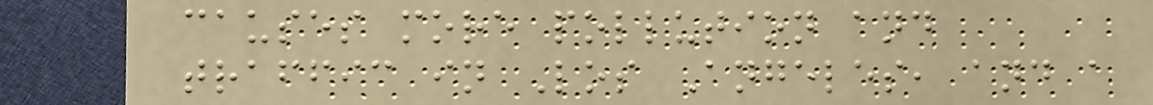causes more pollution and
traffic in Los Angeles, and a
